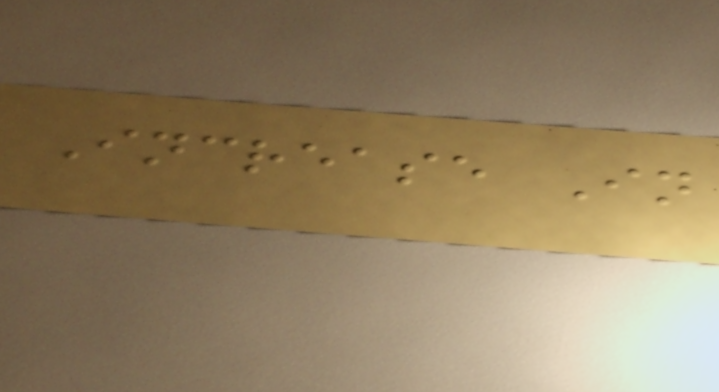Increase In
